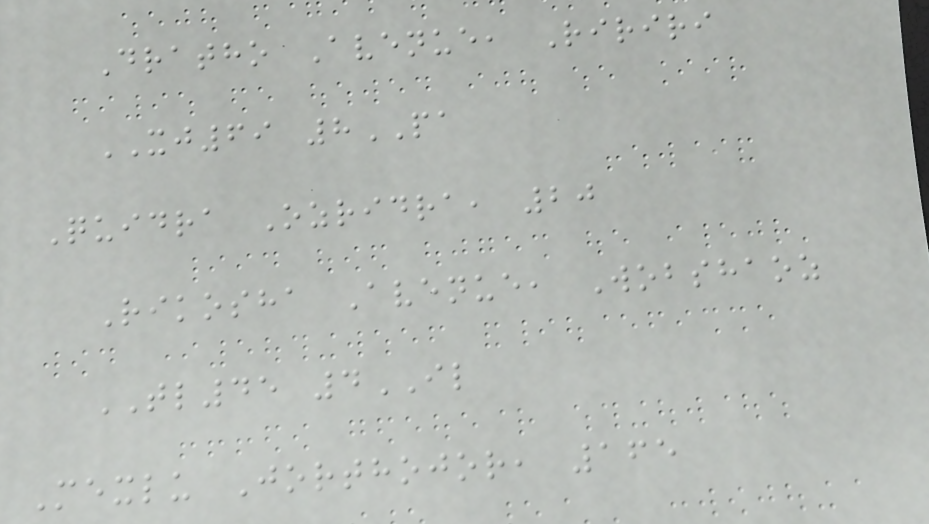Dratho Avenue, Ririri
XJ69 8PA
Quidra Ozridra, 20
Rikosha Avenue, Wobshaoz
TL45 4IL
Mexlu Jorthojor, 165
